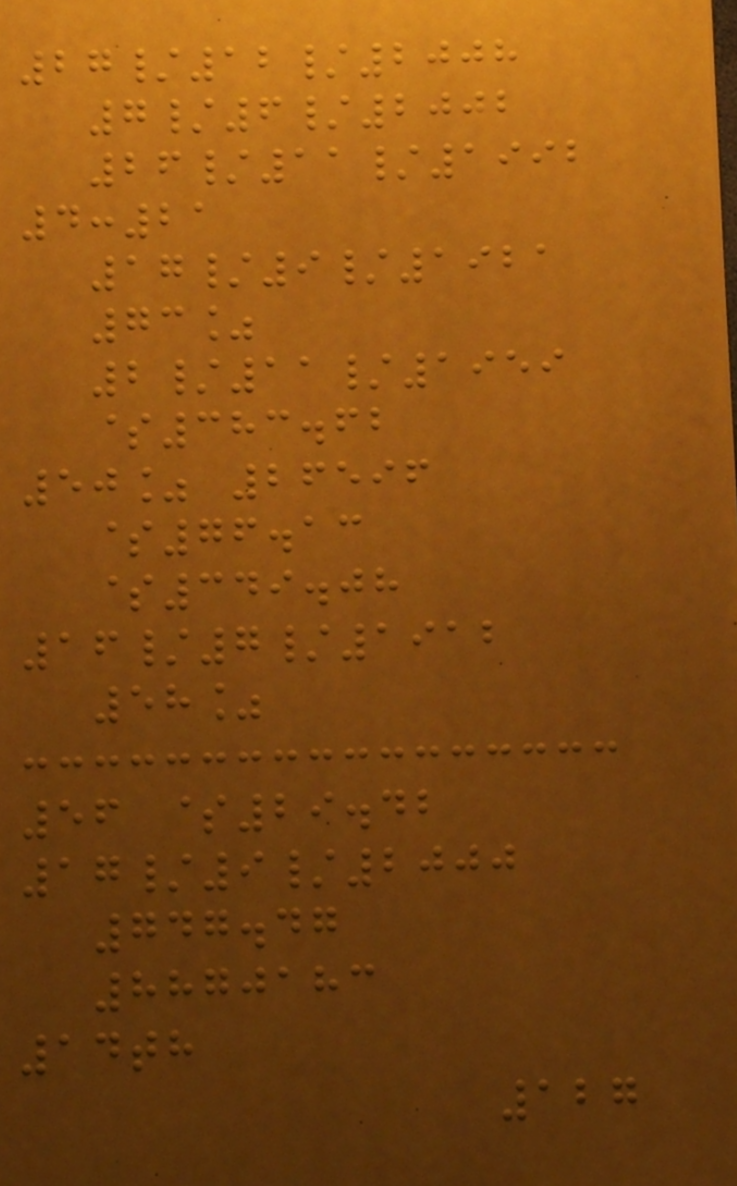27/12/2008
7/6/2002
26/11/1992
4:21
17/9/1921
73%
2/11/1959
$383.62
50% 26596
$76.13
$349.08
16/7/1912
58%
56 $29.42
17/9/2000
747.47
8870183
14th
127
